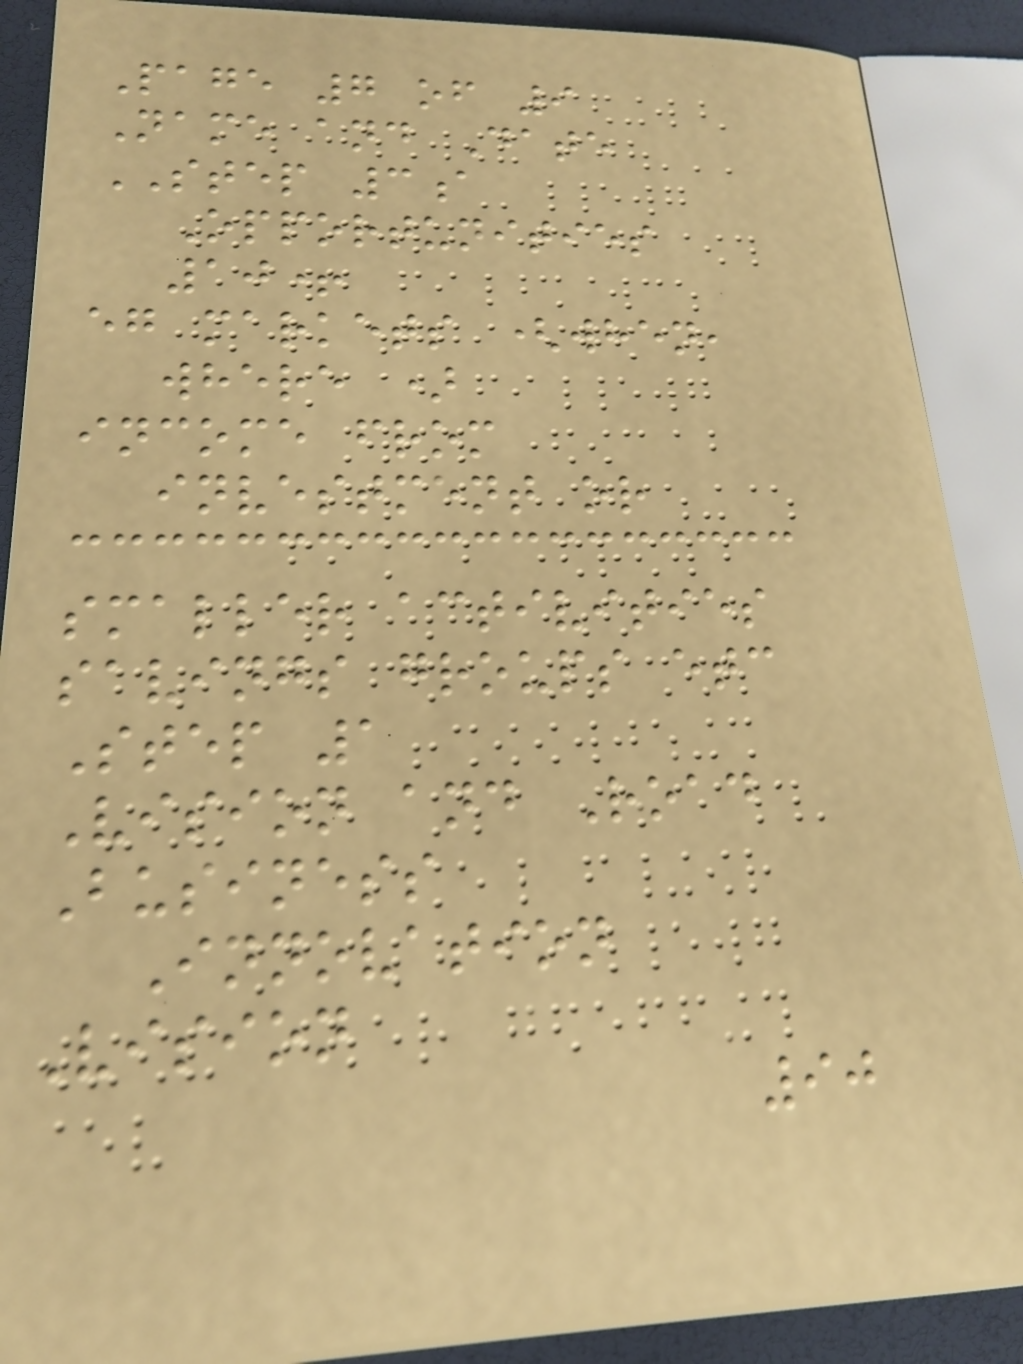Page 7 of 9
Name and Date
STEP 3a
Opportunities
10+
eg markets (when,
where )
income from
investment or
smaller activities
savings groups etc
Step 1
Vision and Road
Business
Innovation
Vision
90
